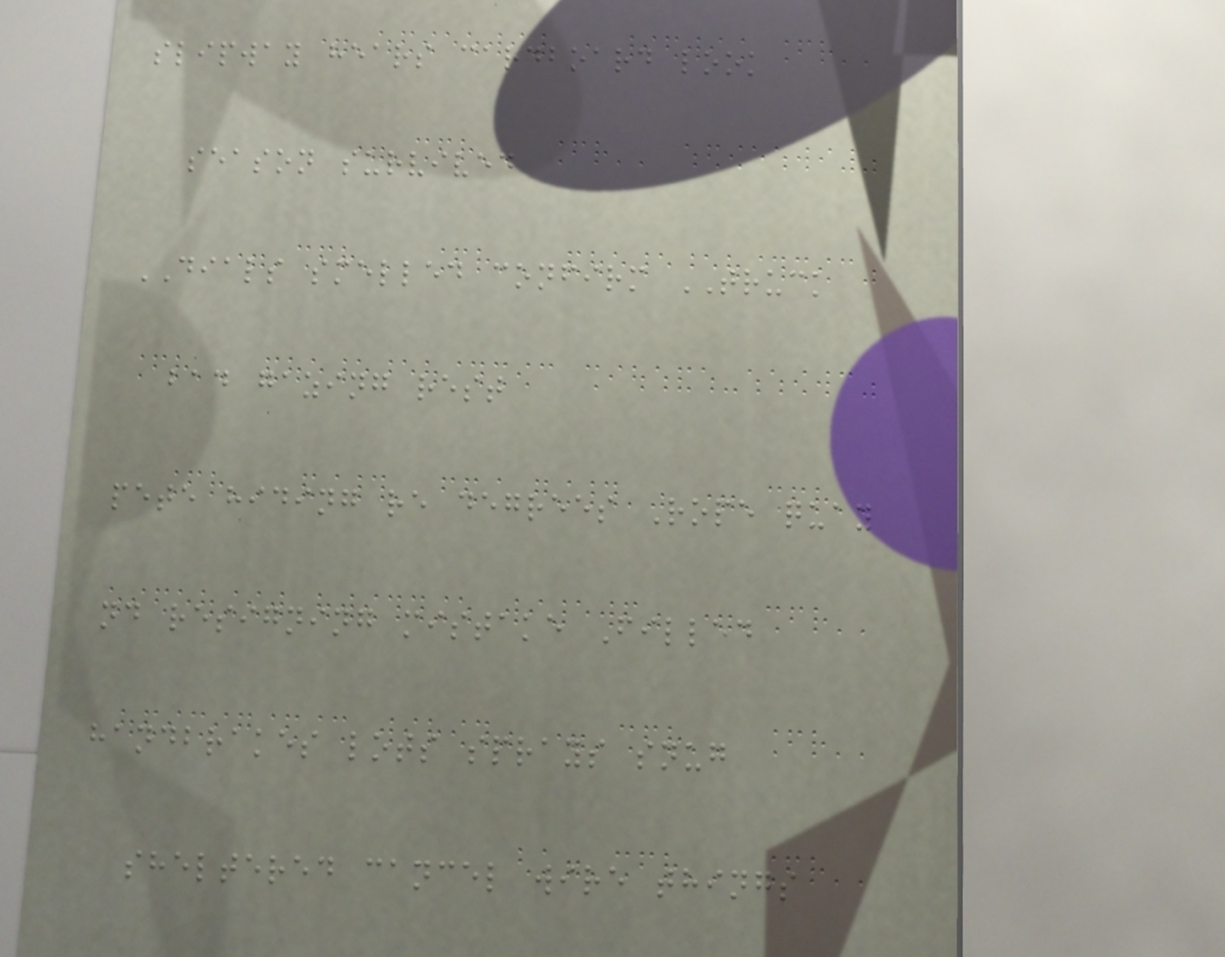slipway hears cardboard look
season survived
DIALS smelled confirm TRUCK
bad gazing rest
pete hiding re degrees Rope quay
nd resigning mistake Filled
handbrakes lots sprays snug
sheltered cancel wire things
